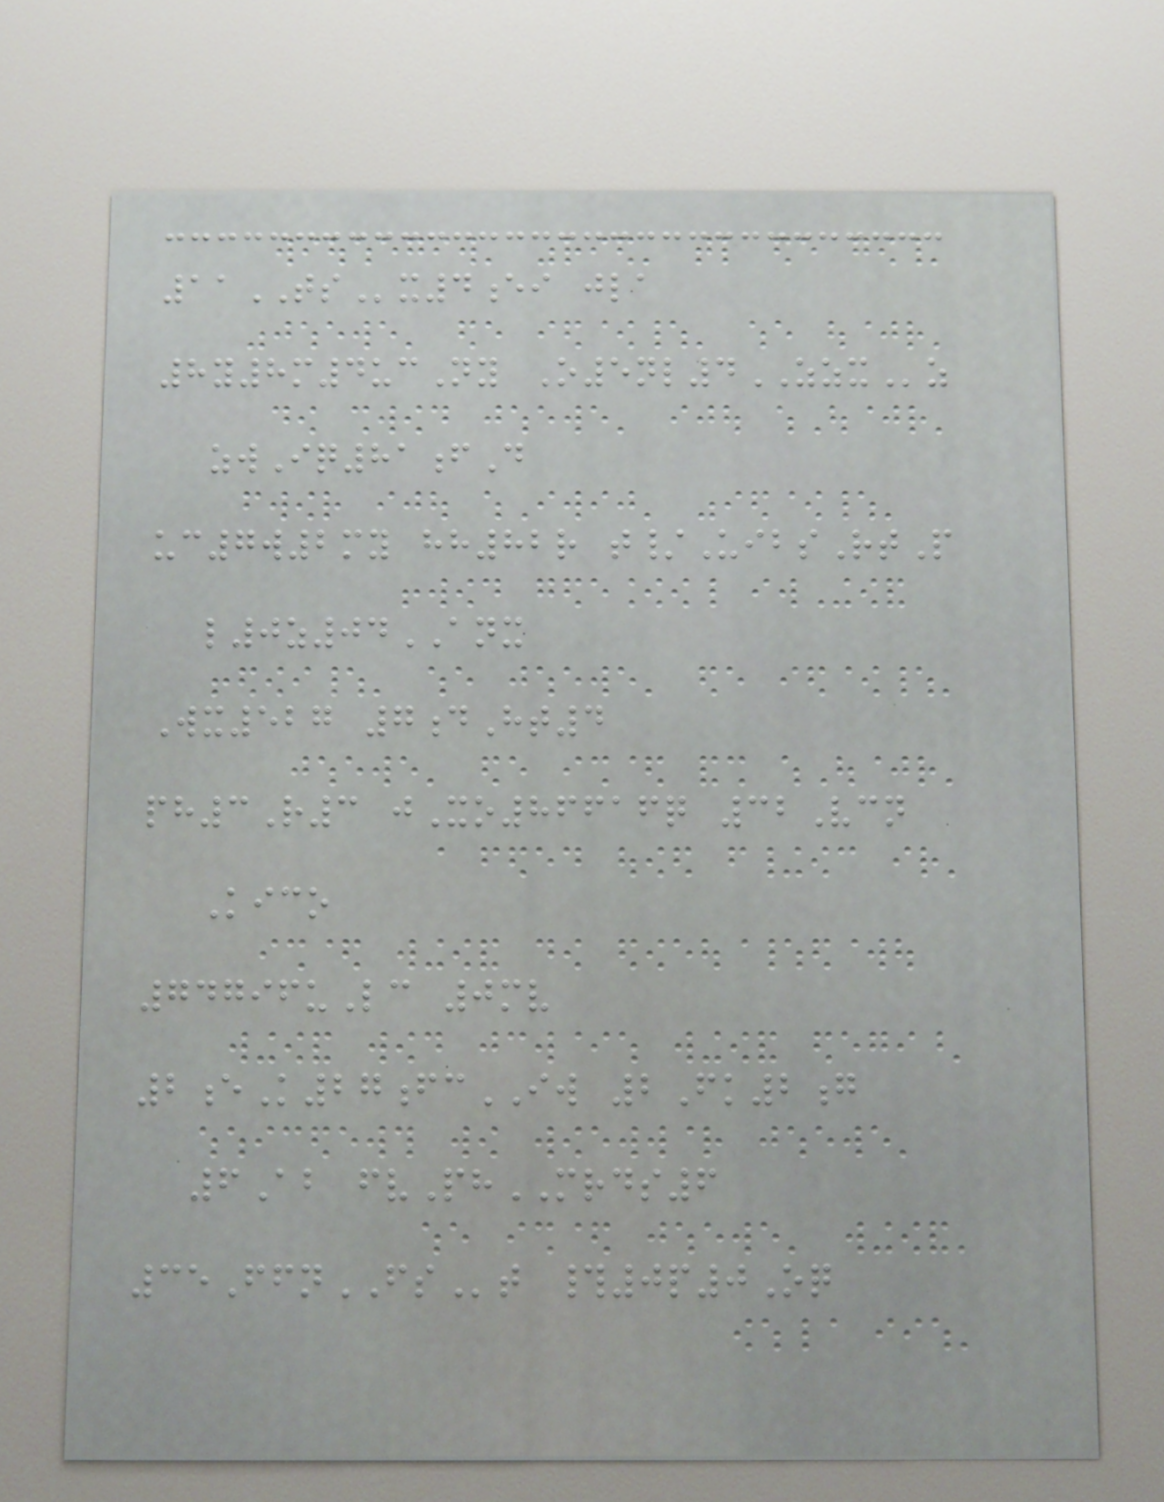11TSx4ei jla
8y8m4ucNy O5nl4ZZXz
zwIq81fD
uc7w2my hh82r t/UibsRtP
l0z04ANX
Wx527 7dHt4
ph3R3 jXo86616q 32Vcn
Kico
74796uLc 0mv
2eK27fcIW 2Fk2g
6Ab fvPhMRDS6
35FfnFSt #0p0Oq
